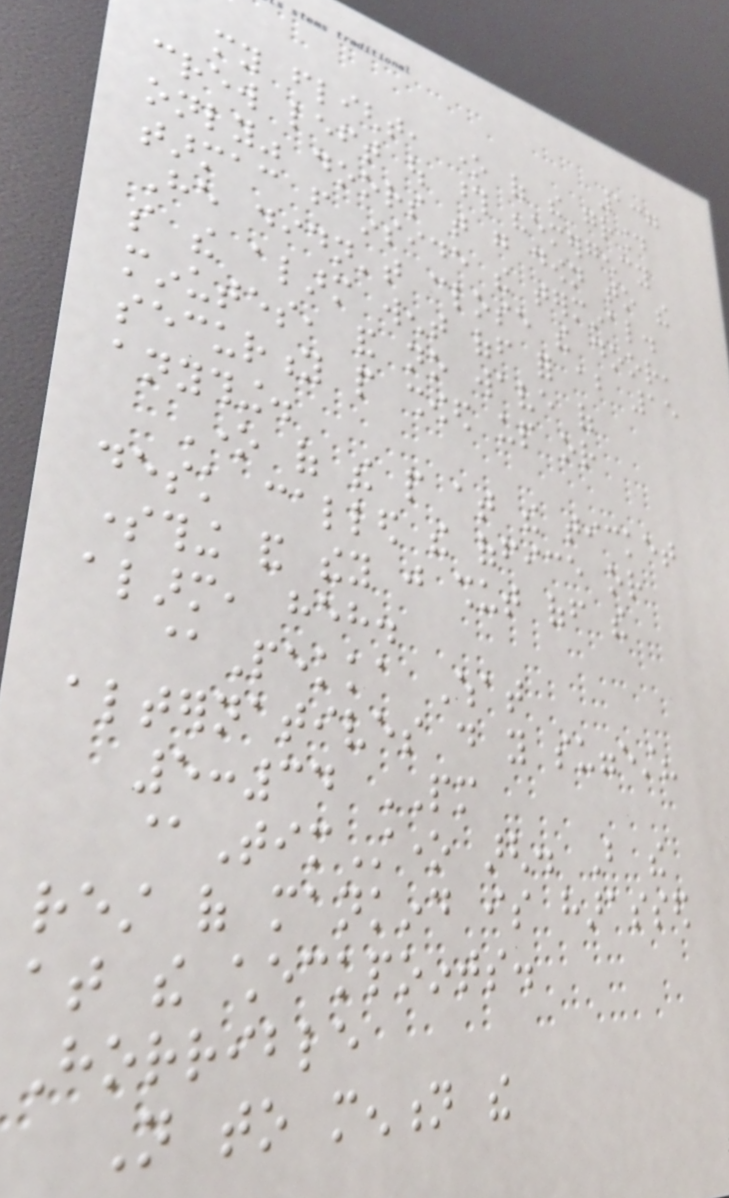137
my flight, one of the ground
crew left out those "emergency
only" doors that go down to the
tarmac from inside the terminal.
He didn't close the door,
so the alarm went off for about 15
minutes, and no wave of
security people showed up or
anything.
One of the people at the ticket
desk called the office or
something and they just shut off the
alarm, heh.
@Pekka What
alternatives do you suggest?
5:34 PM
@TimStone argh. But the
rest of mankind is harassed
at the checkpoints.
Horrible
Not to mention the
